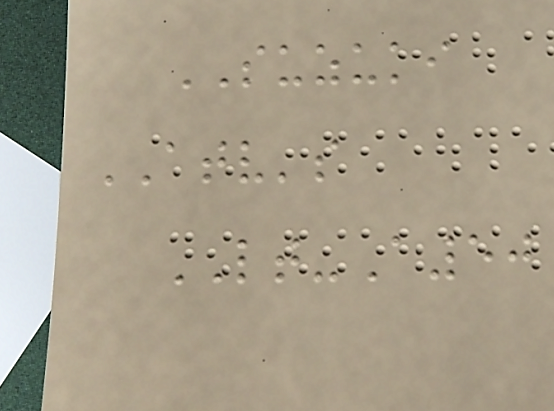SUZUKI
ATV's
LT-A50
